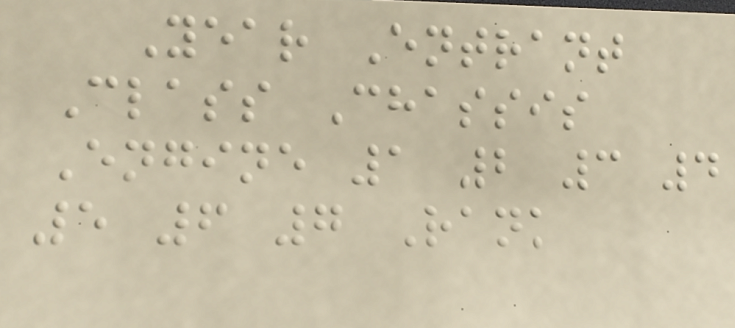Year Entrant
Class Chassis
Engine 1 2 3 4
5 6 7 Rank
